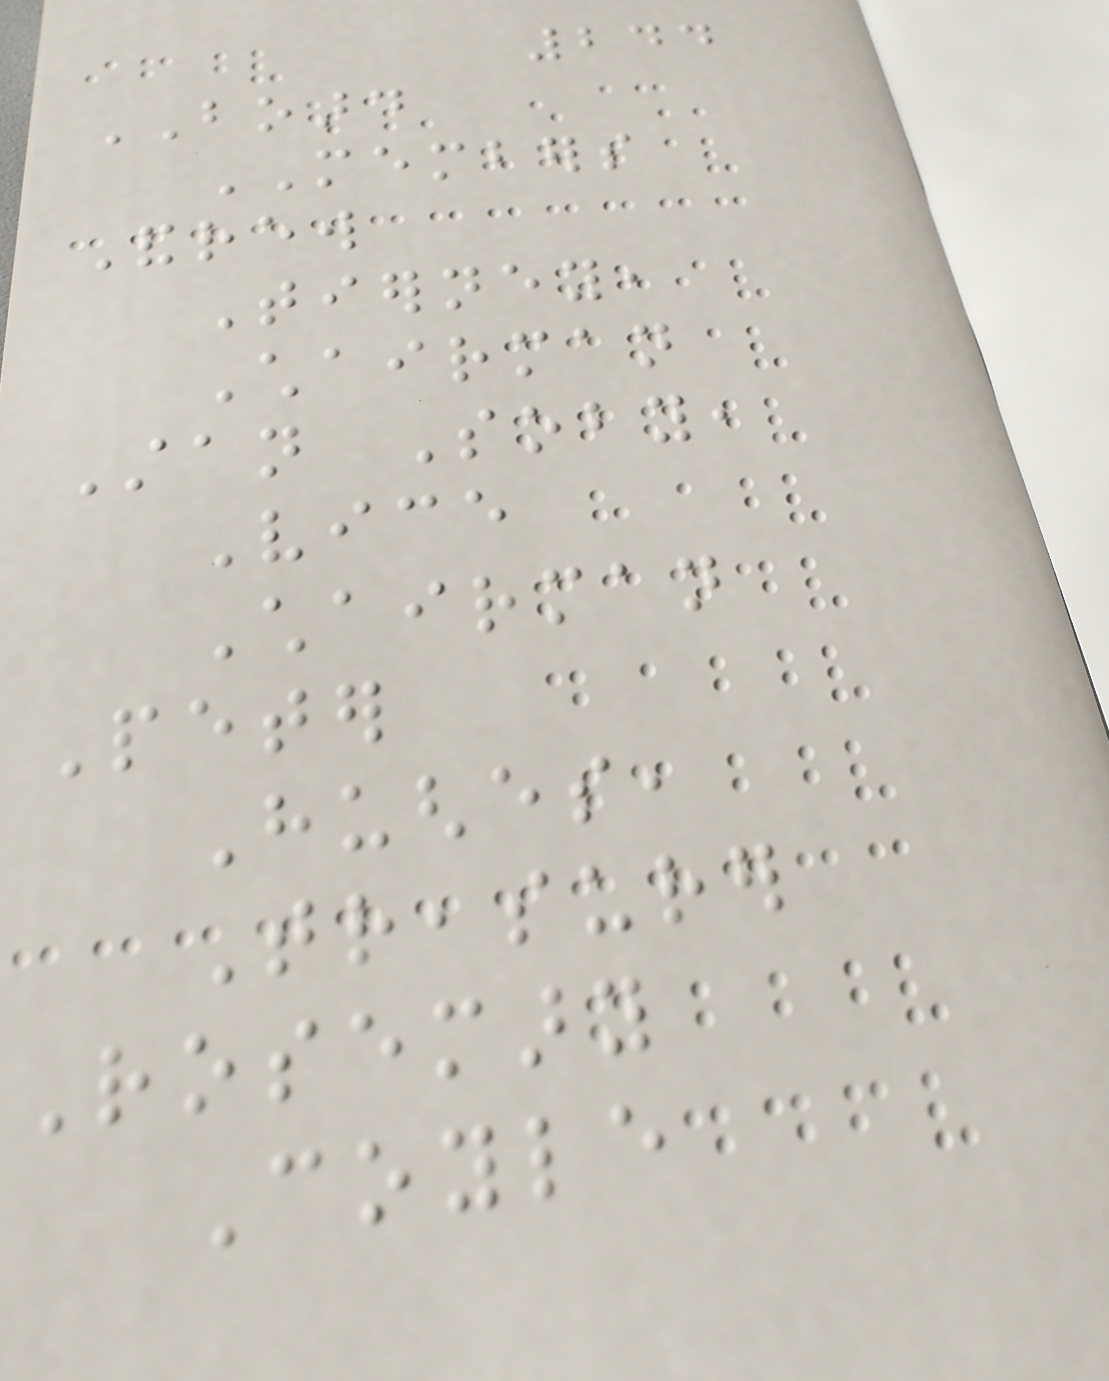244
BOARD
MEMBERS
Andrew
Tierney,
Chairman
Stan Soby,
Vice
Chairman
Peter
Hughes,
Treasurer
Rosemary
Coyle
